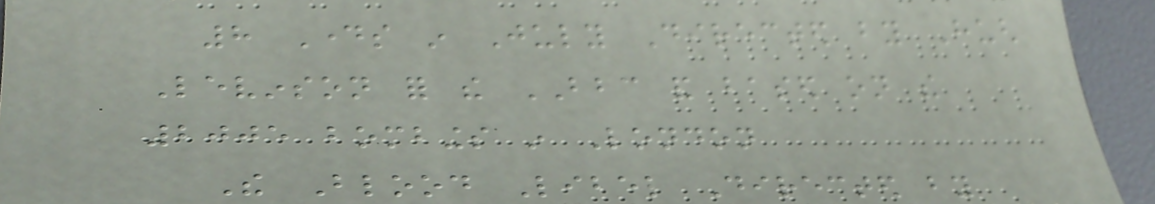8 Days in July Directed by Hugh
Levinson for the BBC and based on the
2005 bombings in London
The Blood Libel Directed by
